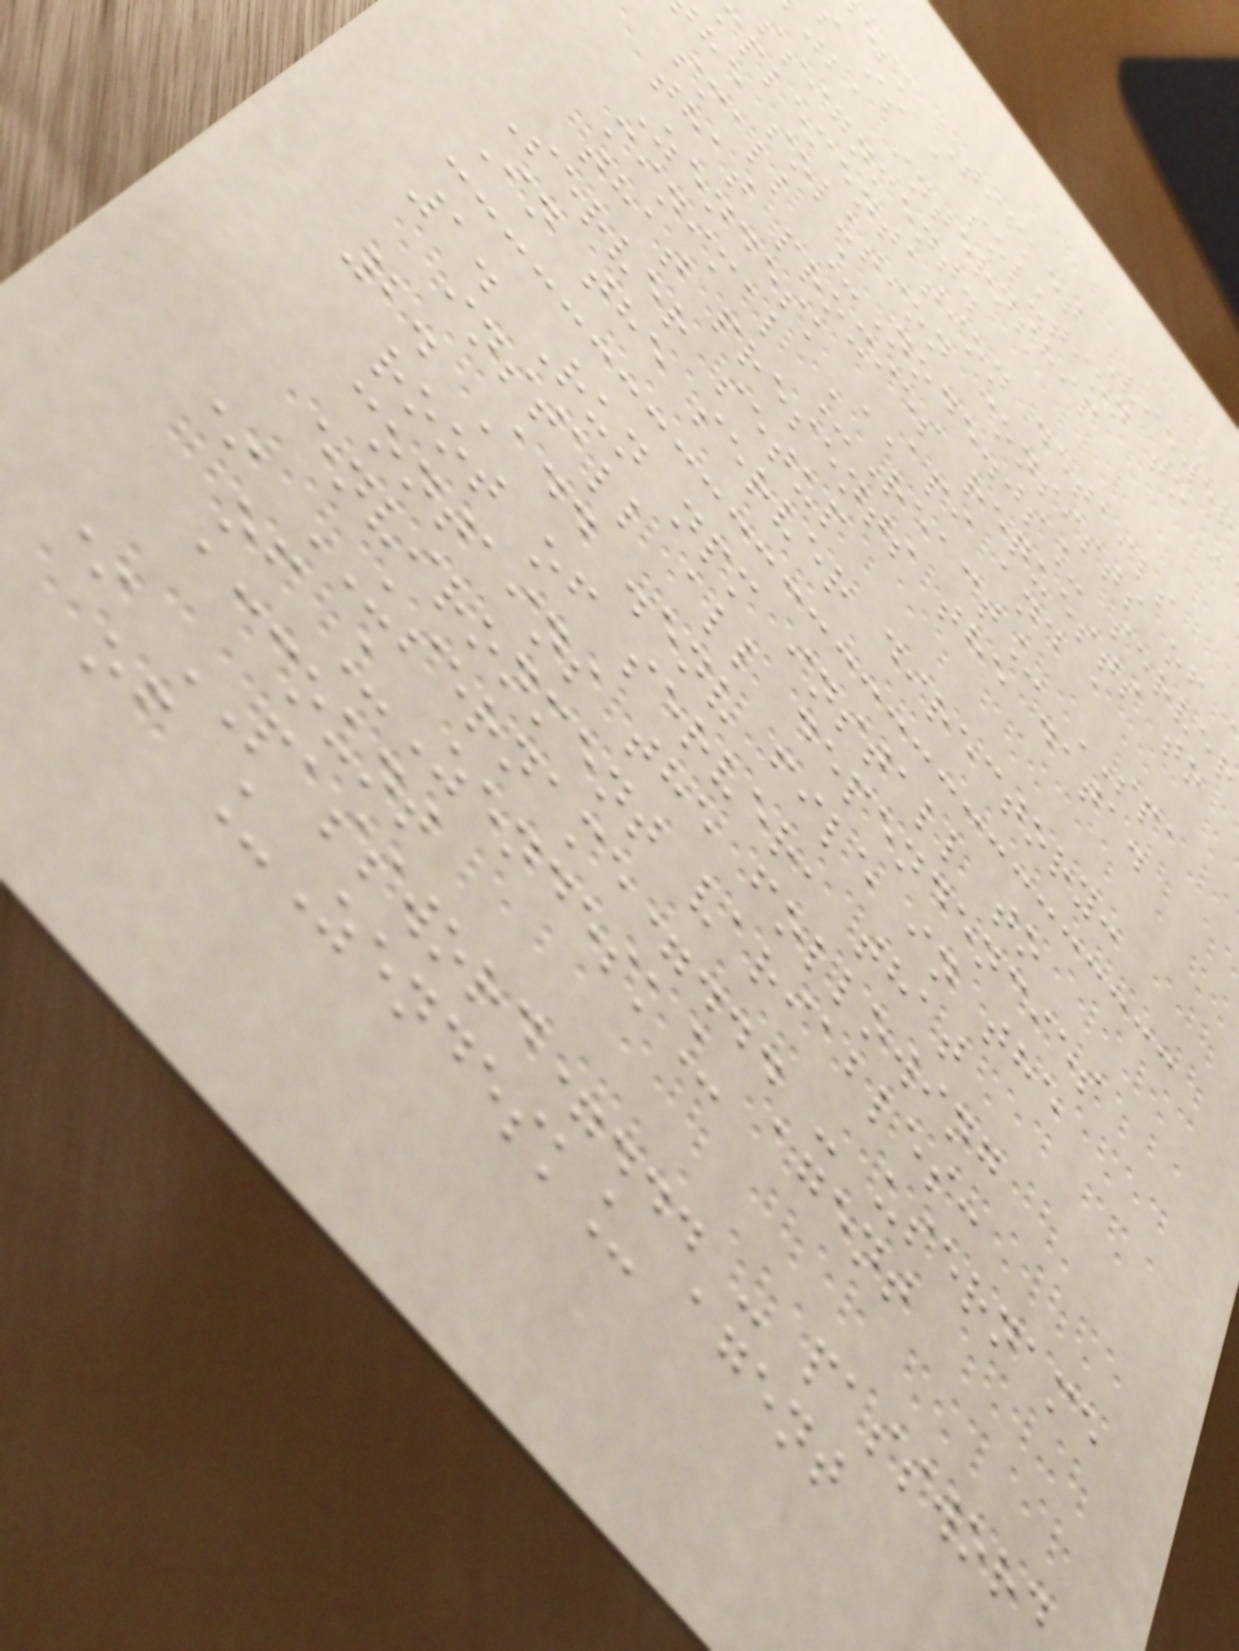esk Ticket Viewer
s is a solution to
jba internship
ssignment.
mplementation details
he solution consists of
small _Node.js_ server
that proxies requests to
Zendesk API and a
minimal _React_ SPA
that presents the data.
Server setup
In the server directory:
1. Run npm install to
install all dependencies
2. Add .env file in the
root of server, that
contains the following
environment variables:
* USERNAME=... - username
of _Zendesk_ agent
account
* PASSWORD=... - password
of _Zendesk_ agent
